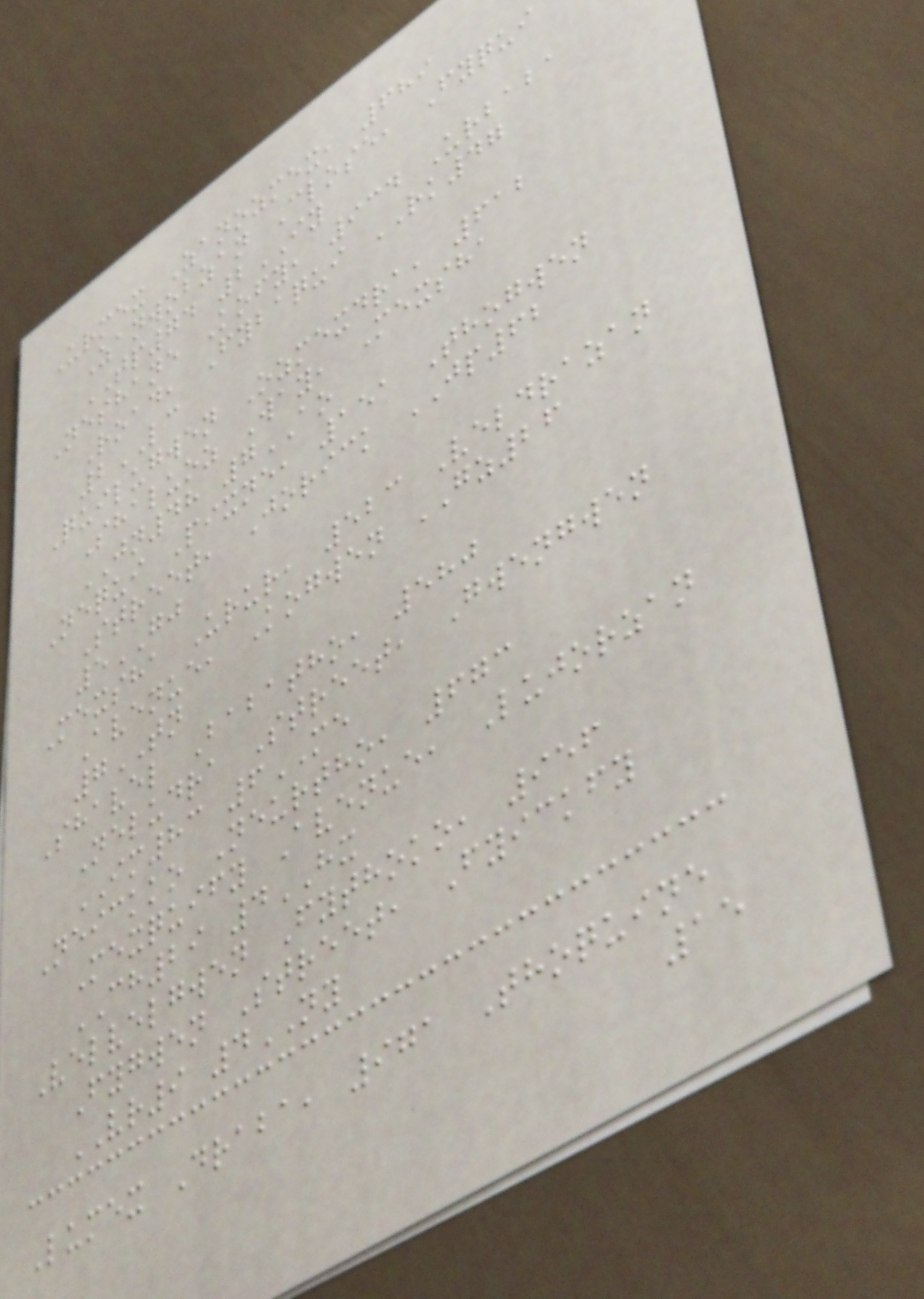Urmex Zanozmex, 689
Zanwobzan Close, Fyqui
TP74 2IY
Neshane Kofy, 934 Urbaba
Road, Fybaqui RK47
2LC
Quilugwen Ozmexdra, 612
Shaluoz Way, Mexsha
JN48 7AO
Nequi Pixne, 151 Thogwen
Street, Jorick JP62
5GJ
Mexsha Urur, 523 Veldrazan
Avenue, Kogwen GZ26
7TN
Shavel Babatho, 580
Neludra Street, Gwengwen
IM83 6ME
Neickko Neurtho, 673
Mexquify Avenue, Lujorzan
CH29 4HX
Velvelgwen Fythoko, 956
Fygwen Street, Fyickfy
VR9 4NY
Lumex Draba, 971 Thoquine
15
